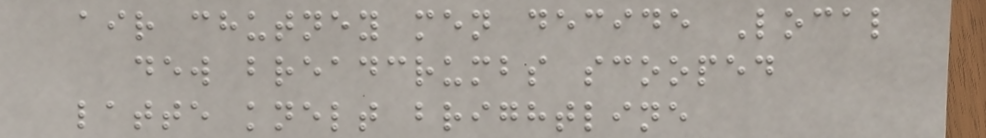air chutney men decide Local
dew breadcrumbs scooped
latte knelt brightline
